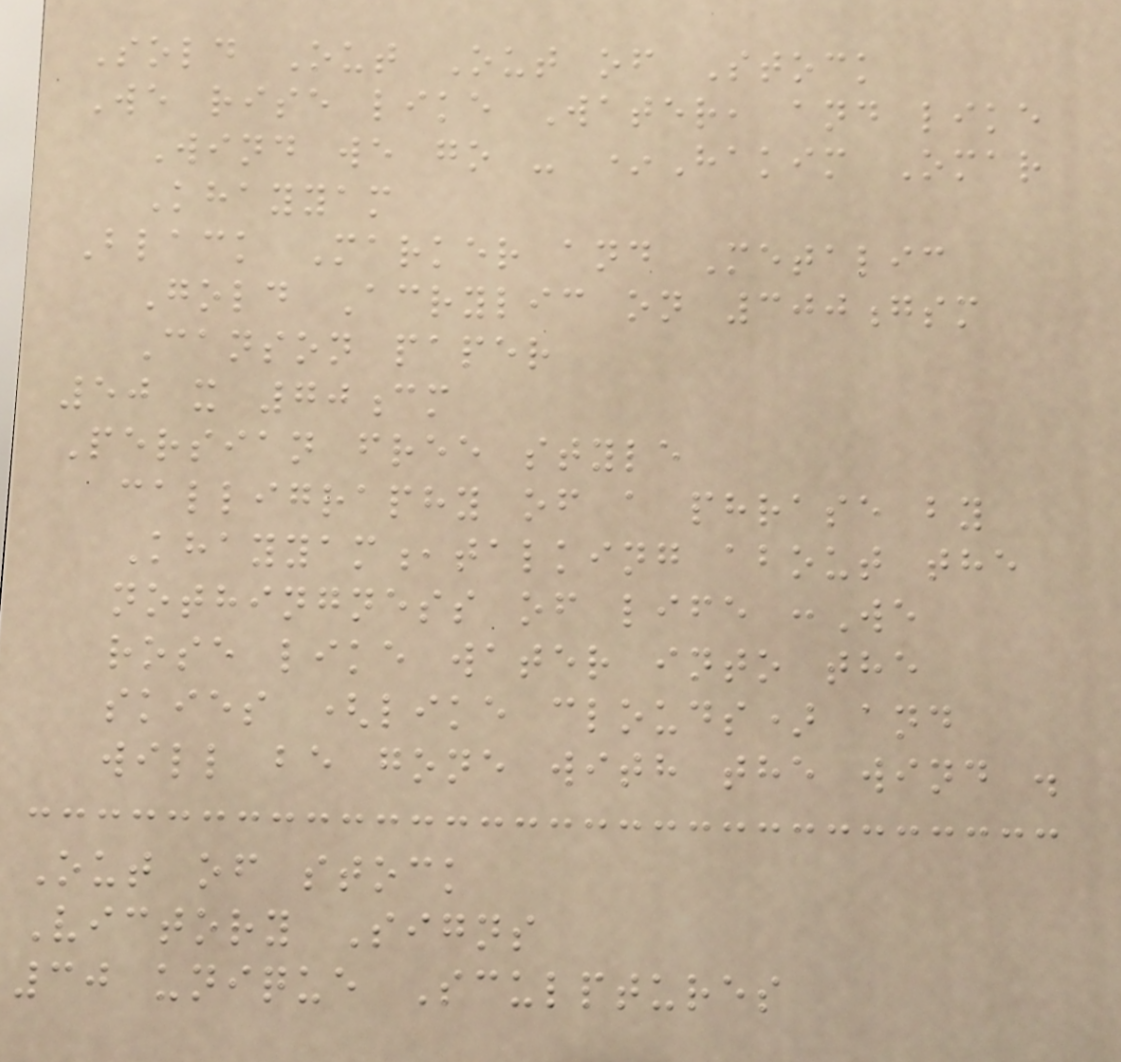Sold Out Out of Stock
We rise like Water, and like
Wind we go - *Hakim Omar
Khayyam
Black Marker and Metalic
Gold Acrylic on 300gsm
Canson paper
50 x 70cm
Persian free style
calligraphy of a phrase by
Khayyam,talking about the
nothingness of life :We
rose like water into the
skies (like clouds) and
will be gone with the wind .
Out of stock
Victory Signs
30 unique Sculptures
